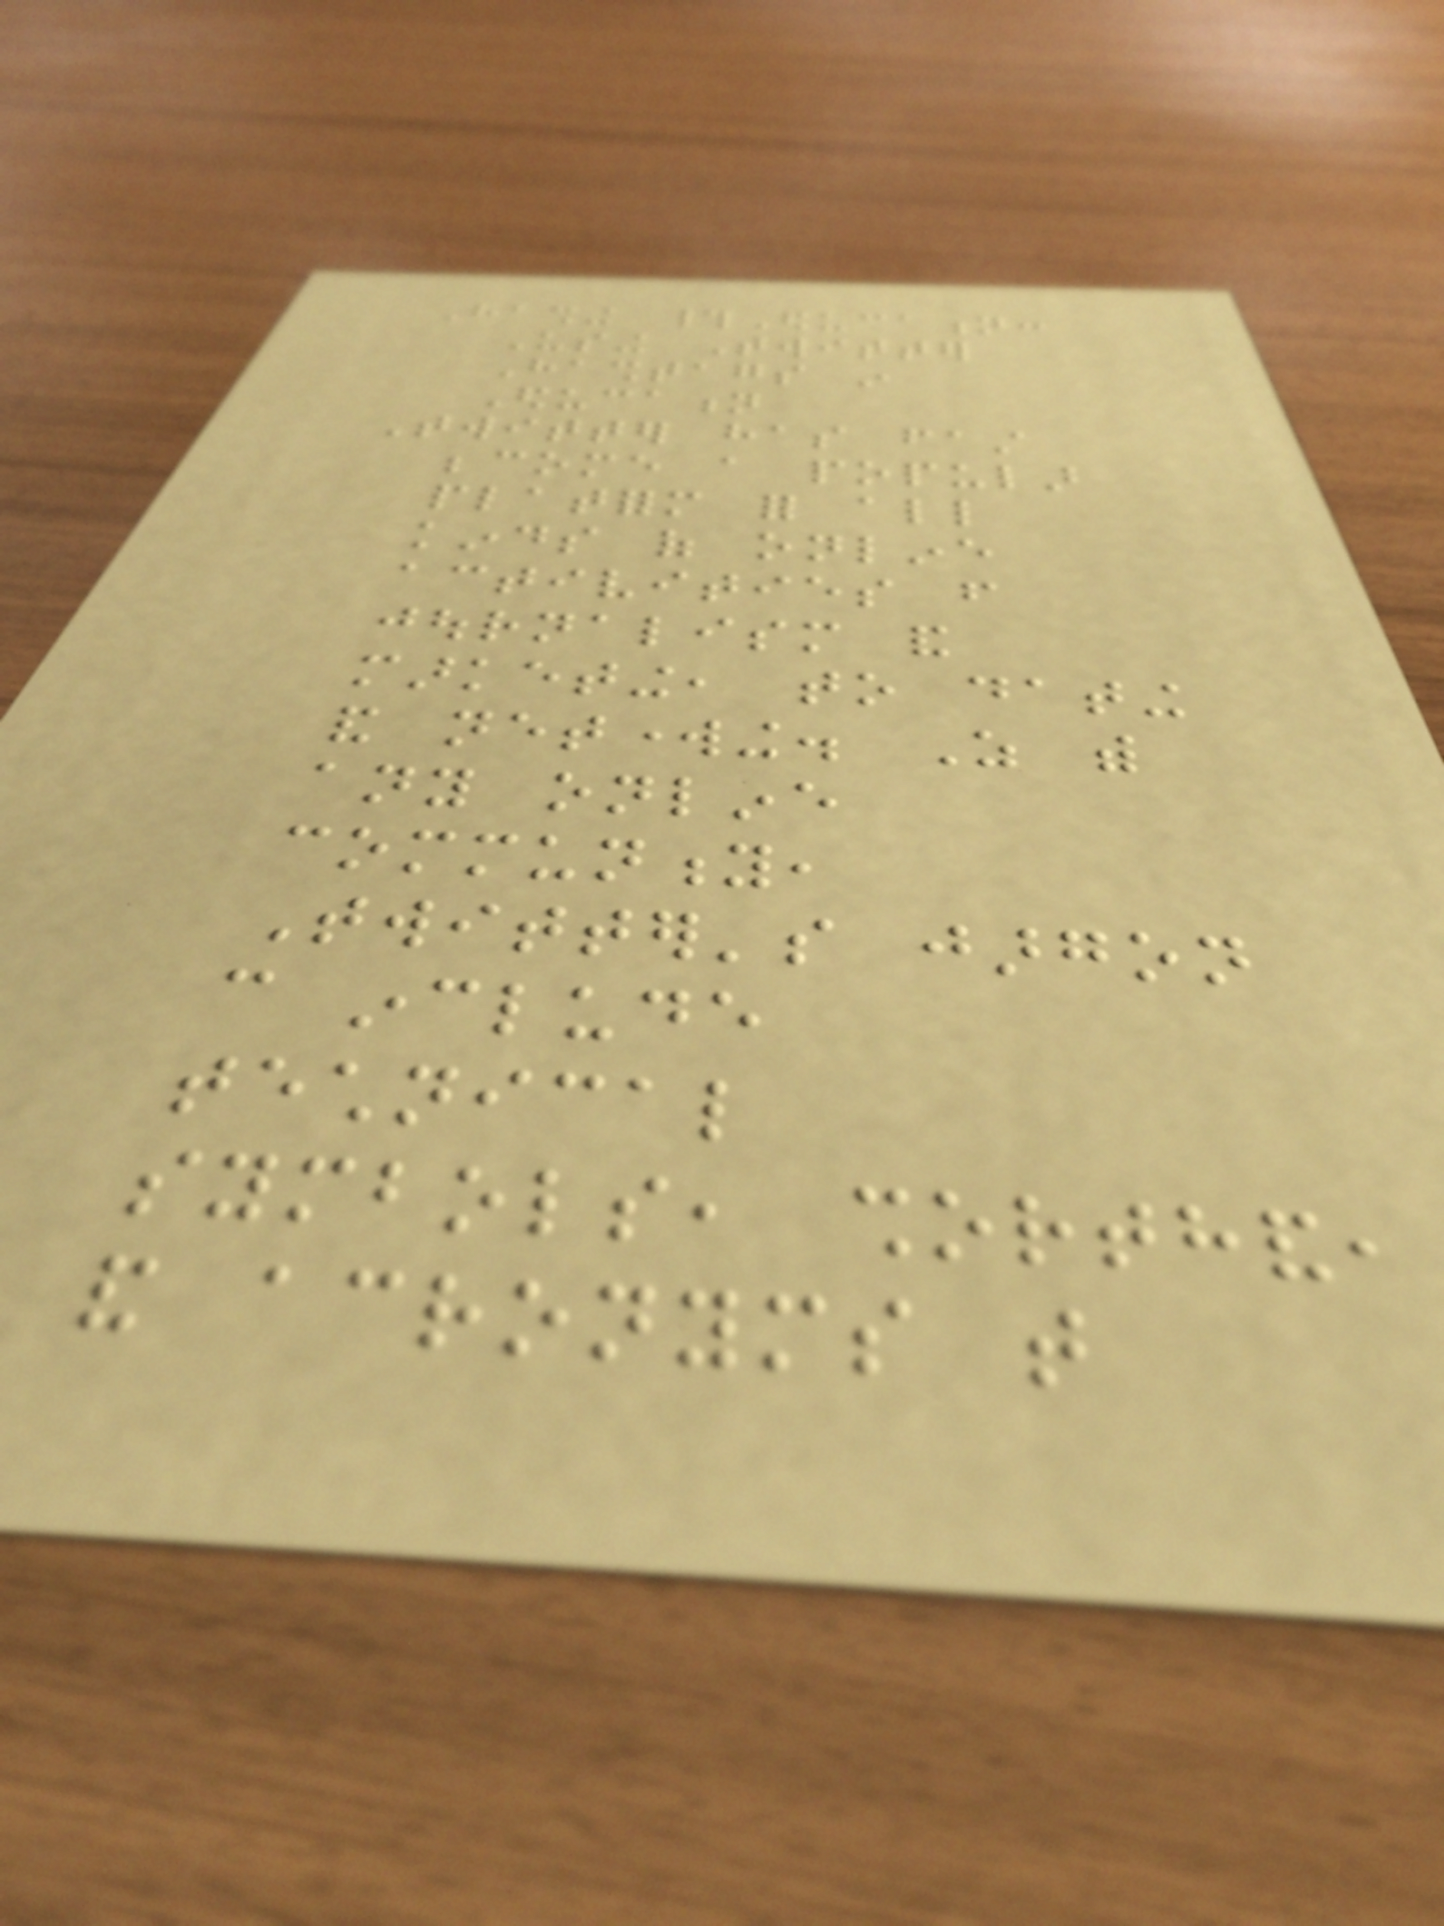Hashing #Education:
Using Twitter
Hashtags in
Education
Twitter has fast
become a popular
platform for all
kinds of online
activities from
journalism and
marketing, to dating
and networking. As with
any online
community,
Twitter's jargon
can include
technical
symbols, shorthand,
and acronyms that
